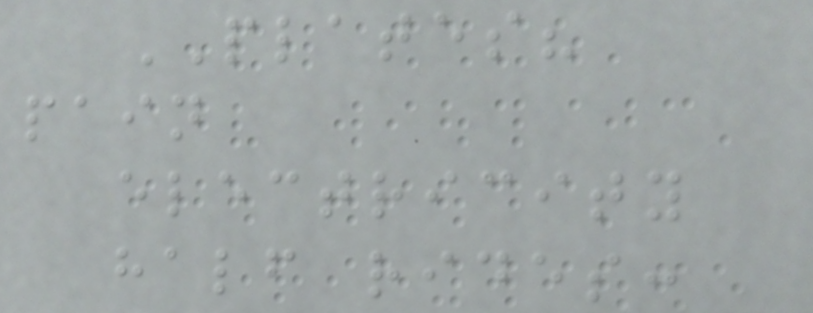PLATES?
pain
electricity
half rides:
